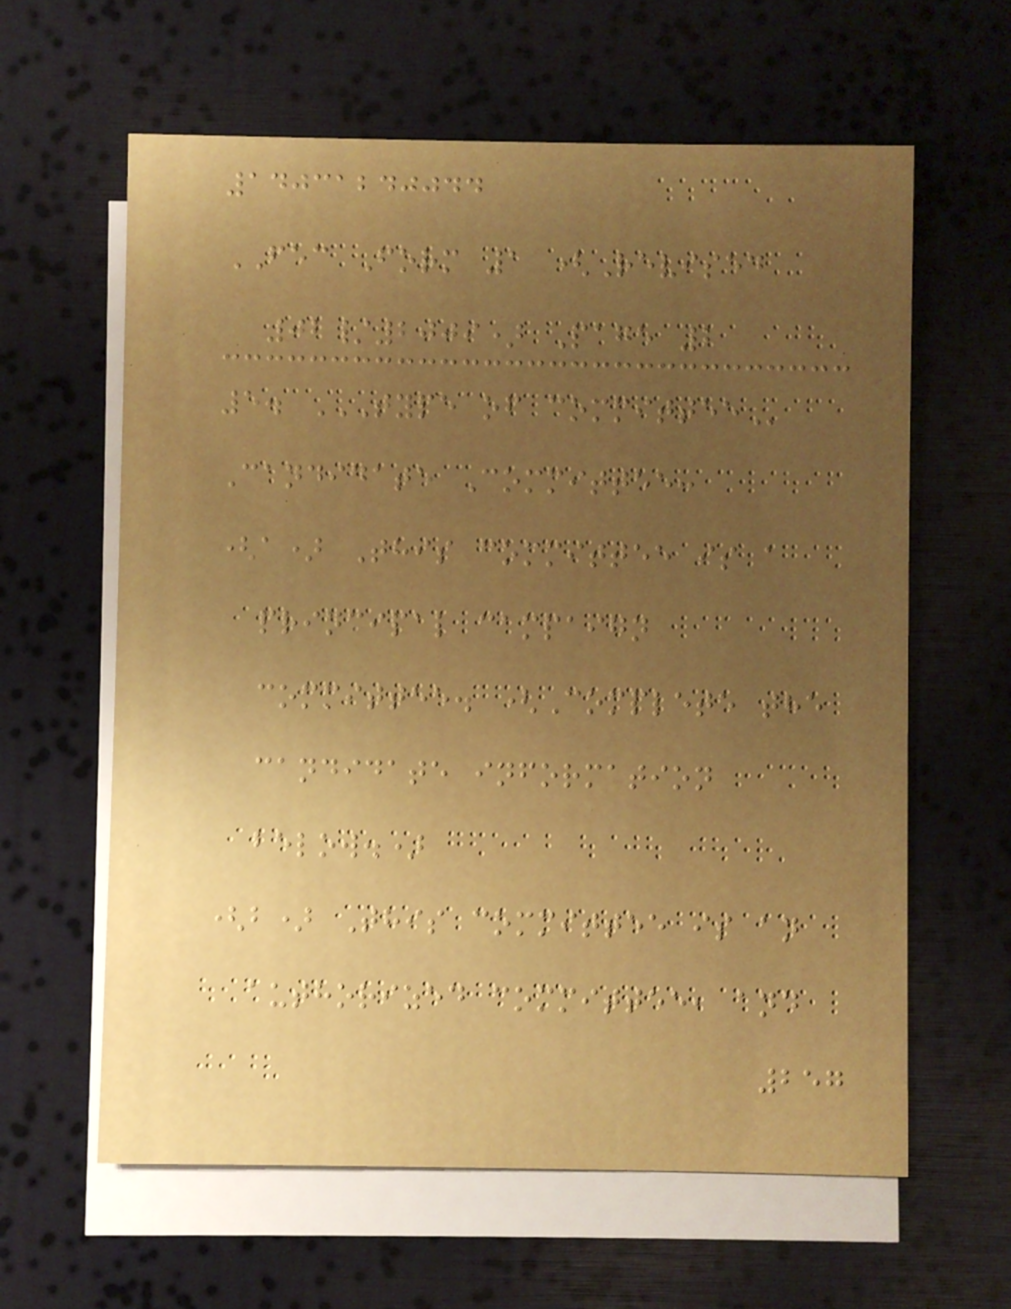14031240044
FEC Form 1 (Revised
02/2009) Page 2
5. TYPE OF COMMITTEE
Candidate Committee:
(a) This committee is a
principal campaign
committee. (Complete the
candidate information
below.)
(b) This committee is an
authorized committee, and
257
